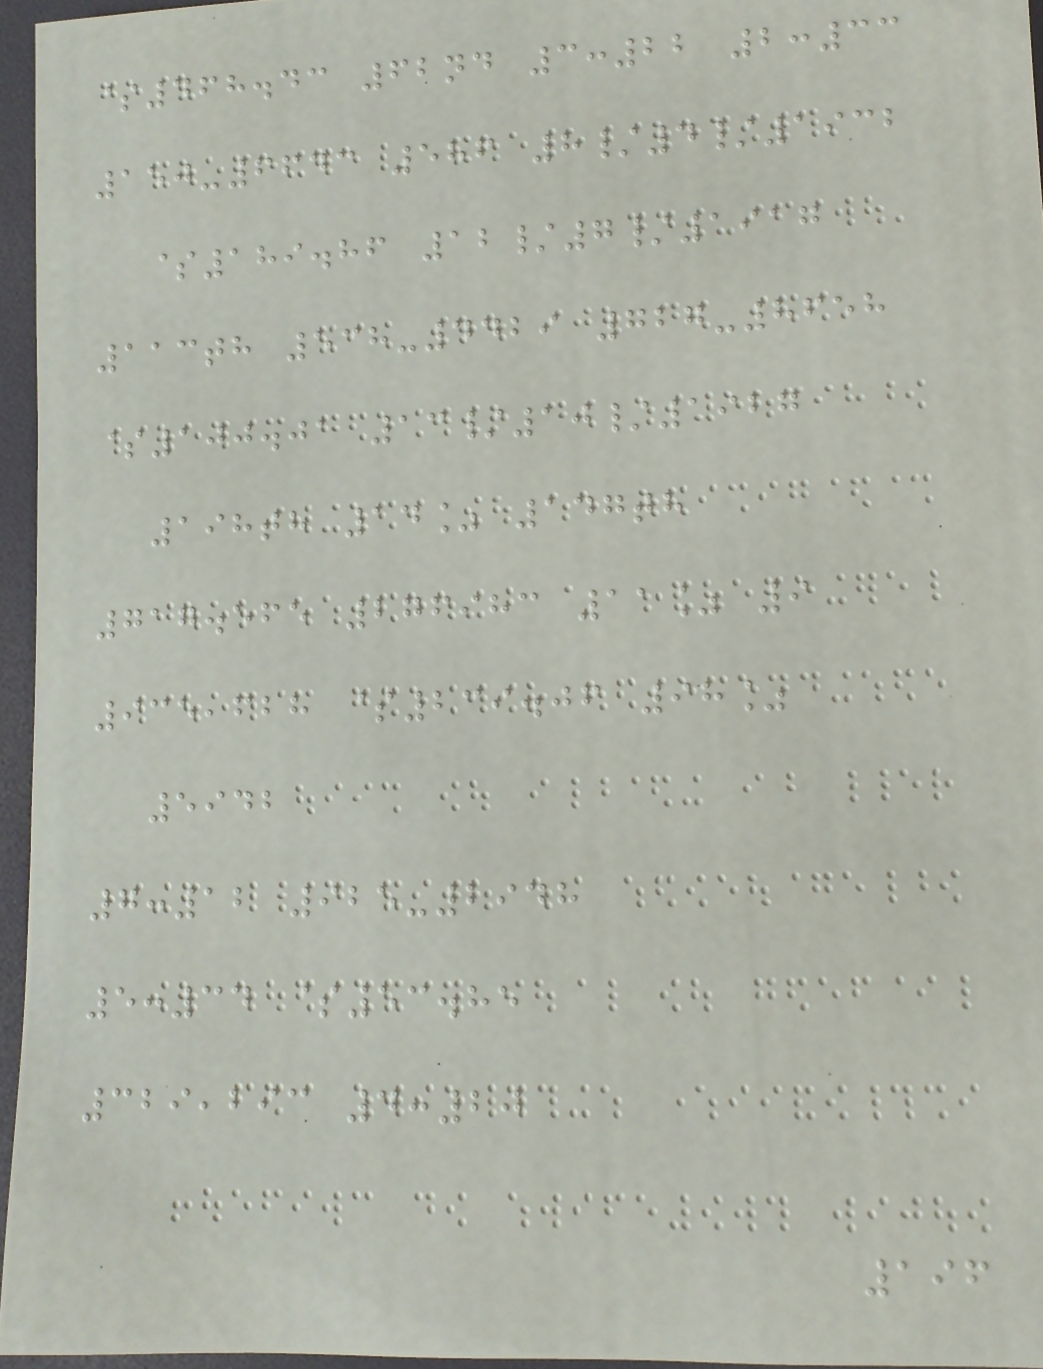$468.43 62nd 3:22 2:33
150-6643 586 8/4/1932
$189.86 12/7/1917
113th 538-4429 727-8658
$100.01 13/10/1927
198th 14% 147th
717.565 276983 11% 9
935,628 $239.06 98%
5942
7:12 925-2948
5:34 $53.85
329,293 4:20
196
